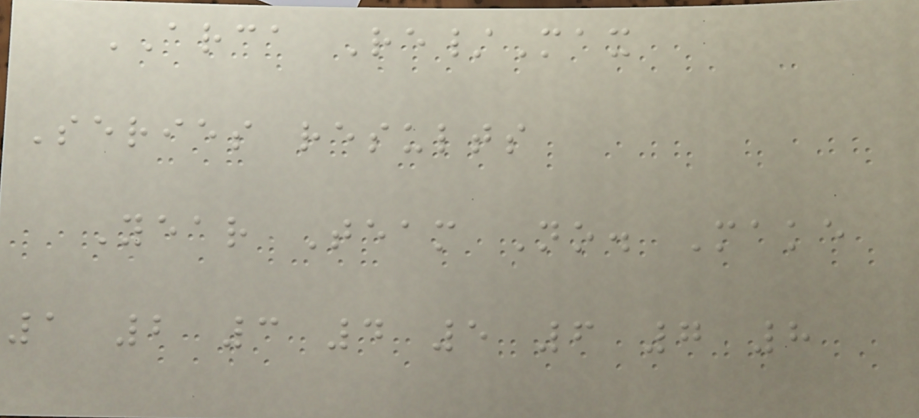ARCA Re/Max
Series results
Year Team No. Make
1 2 3 4 5 6 7 8
